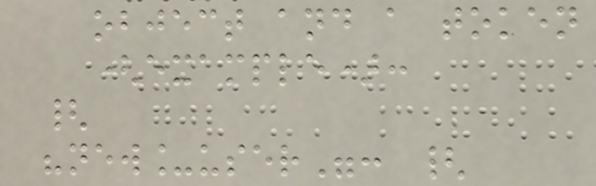object and a token
(example):
{
"new_user": {
